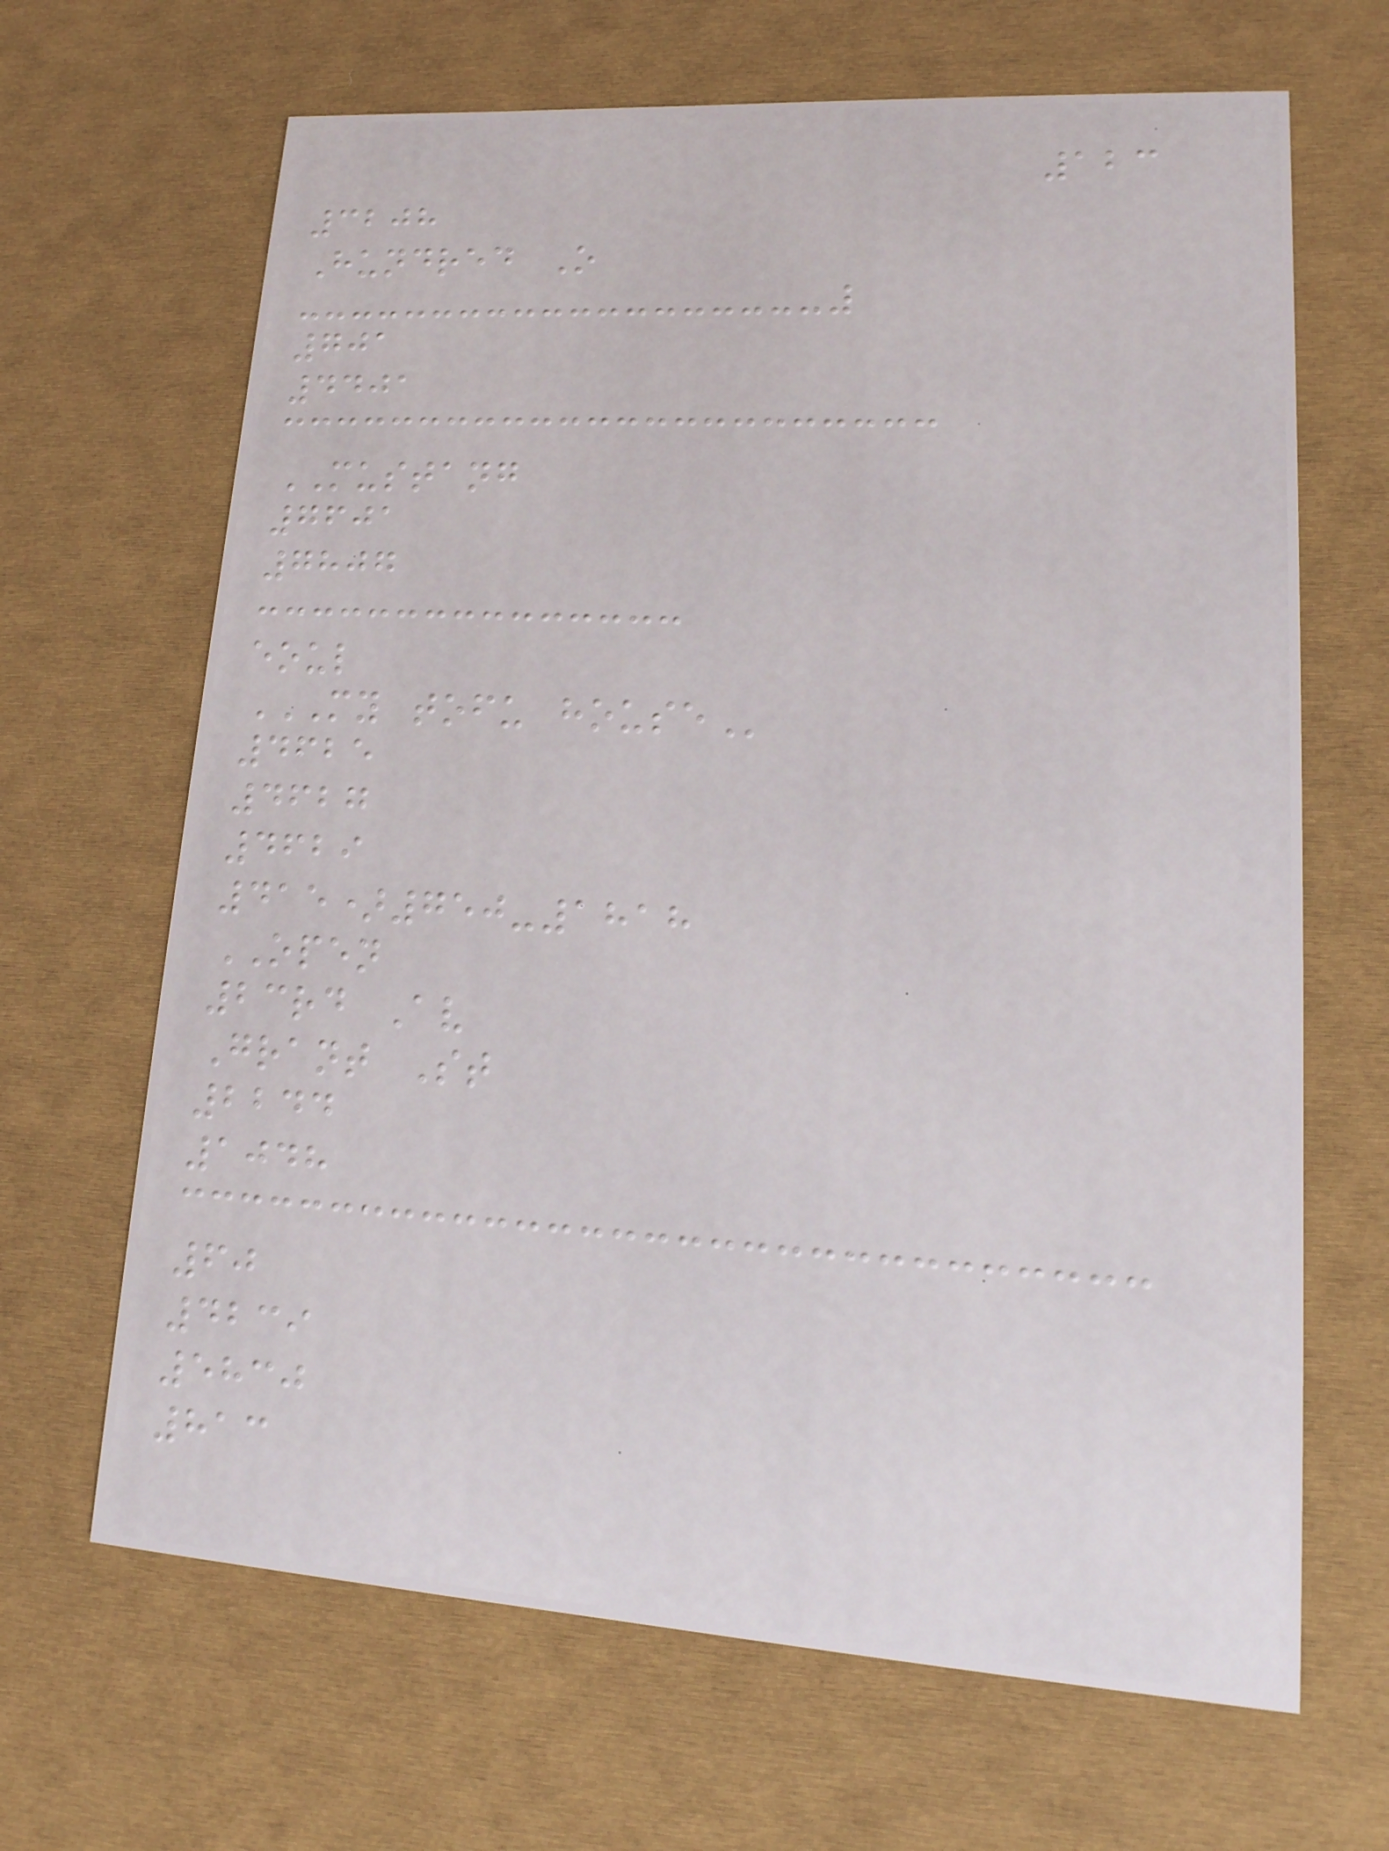123
3208
Hundred O
701
4401
MUSTANG
7601
7807
eoul
MY TOFU HOUSE
4625
4627
4629
415)750-1818
OPEN
23rd Av
Grant St
2244
1048
60
4239
5830
813
